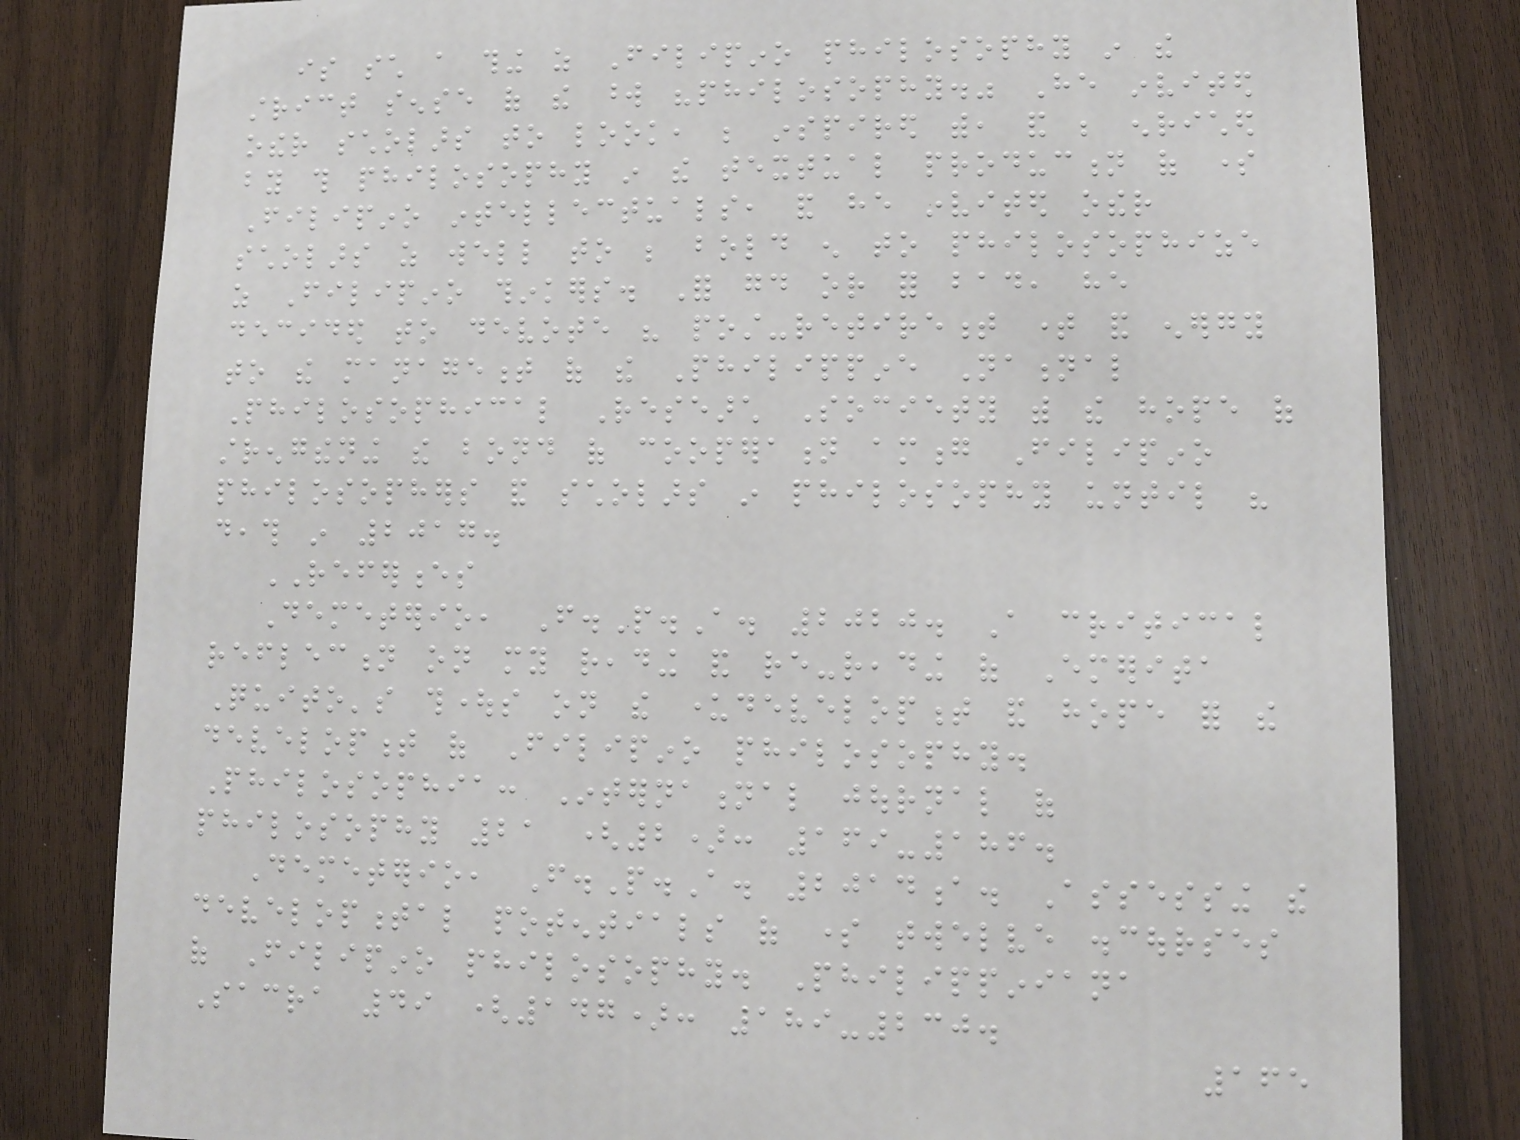is such a thing as Filipino philosophy in the
strict sense of the word "philosophy." He invited
other scholars to look, be inspired with, and be enriched
by this philosophy in the textual production of some
Filipino intellectuals, and he invited other
scholars as well to be bold enough to philosophize
as Filipino thinkers. For good or for bad, he
decided to devote his post-retirement time and energy
to the management of the Philippine National
Philosophical Research Society with the hope of
strengthening the bond of cooperation among Filipino
philosophers and scholars in philosophy until his
death in 2017.
REFERENCES
Demeterio, F.P.A. 2020. A critical
reflection on my reading and re-reading of Emerita
Quito's thoughts on the underdevelopment and hope for the
development of Filipino philosophy.
Philosophia: International journal of
philosophy 21 (2): 169-186.
Demeterio, F.P.A. 2014a. Assessing the
developmental potentials of some twelve discourses
of Filipino philosophy. Philippiniana
Sacra 49 (147): 189-230.
165
